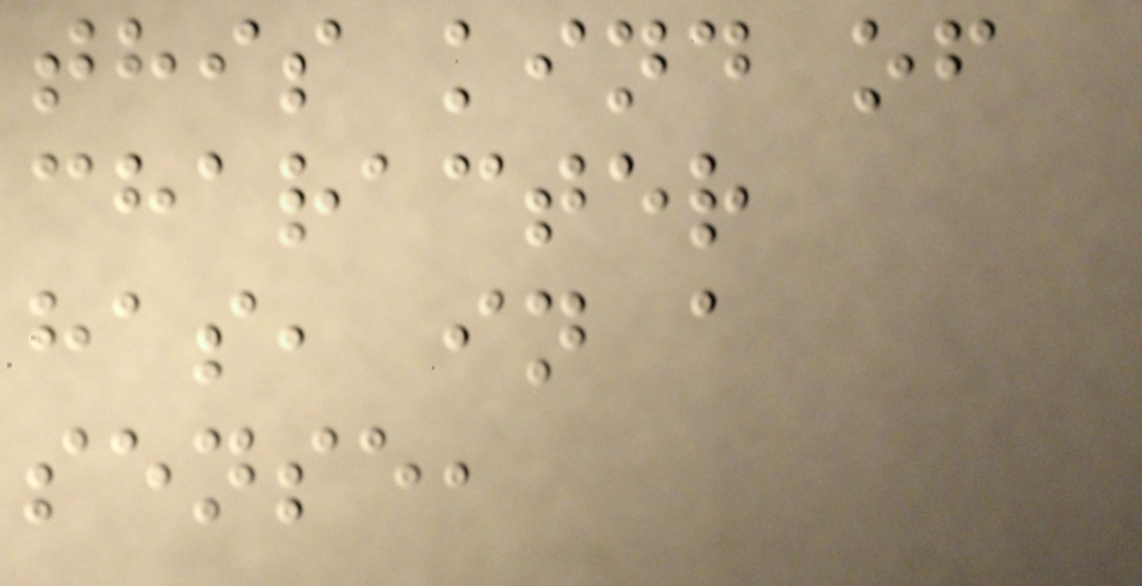this kind of
character
has, in a
sense,
